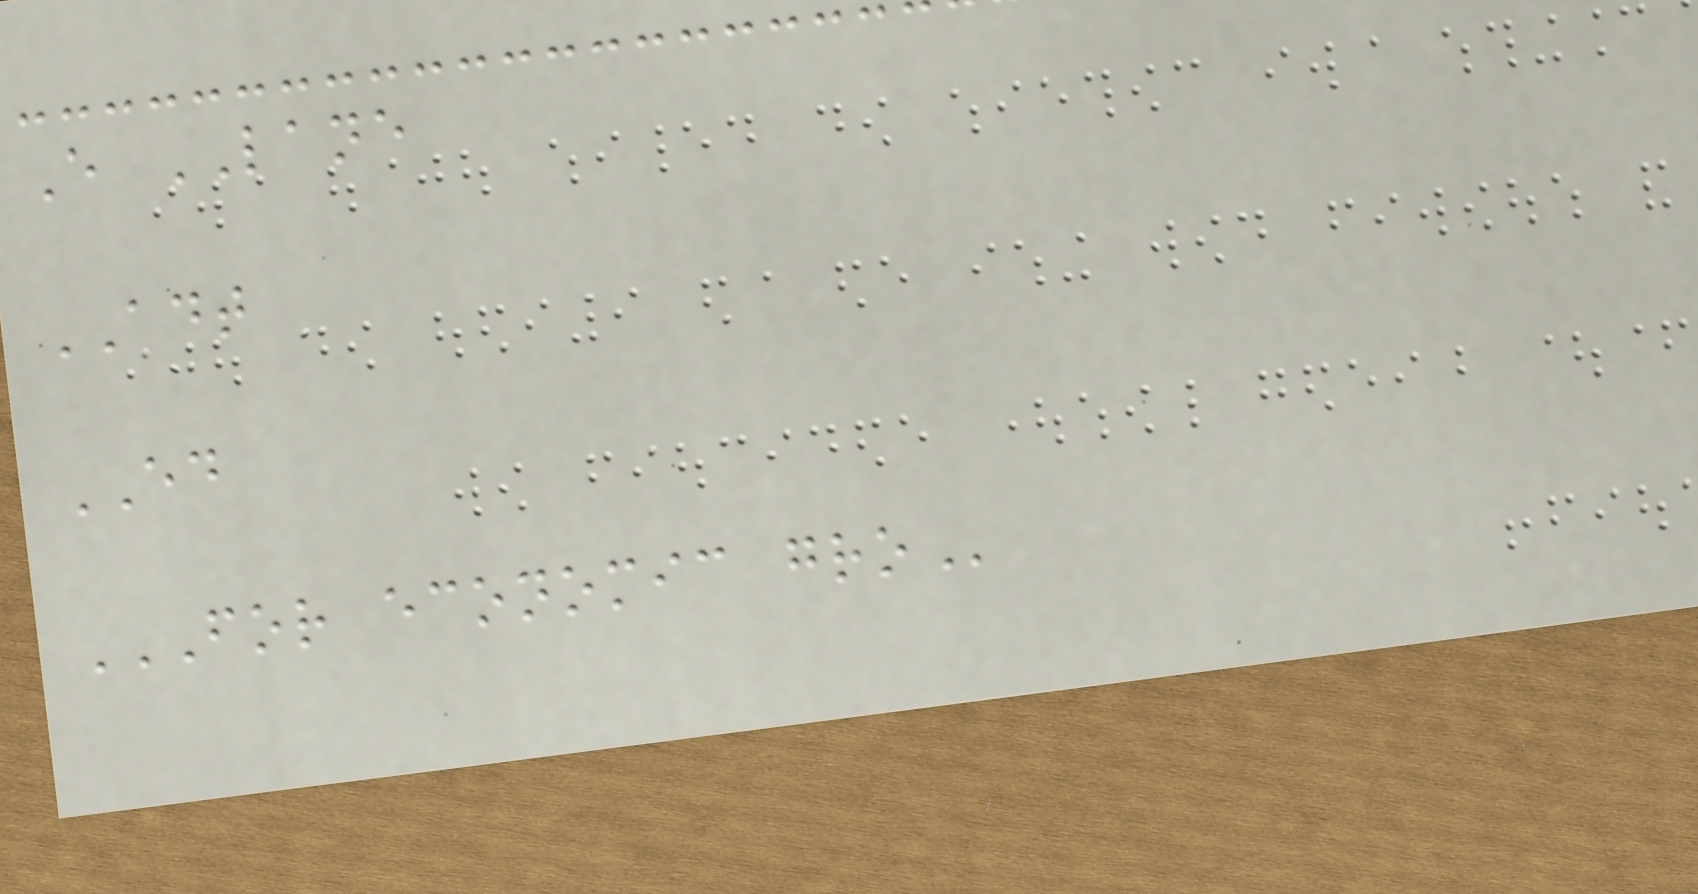E LANE
ADT
ED
FOR ECONOMIC GRO
